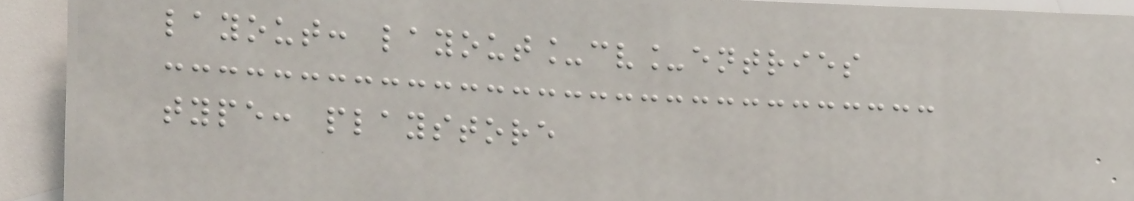layout: layout_cv_entries
type: playstore
